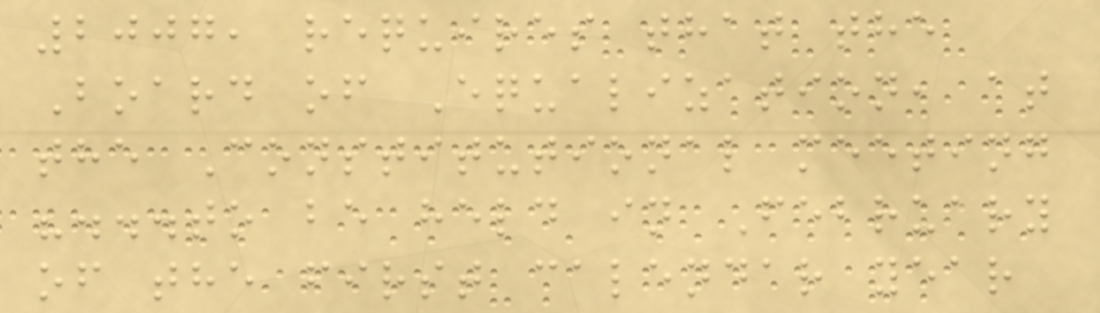2007, requires that the
Board of Equalization, at
the Constitutional meeting
"...to be held in February
of the first calendar year
